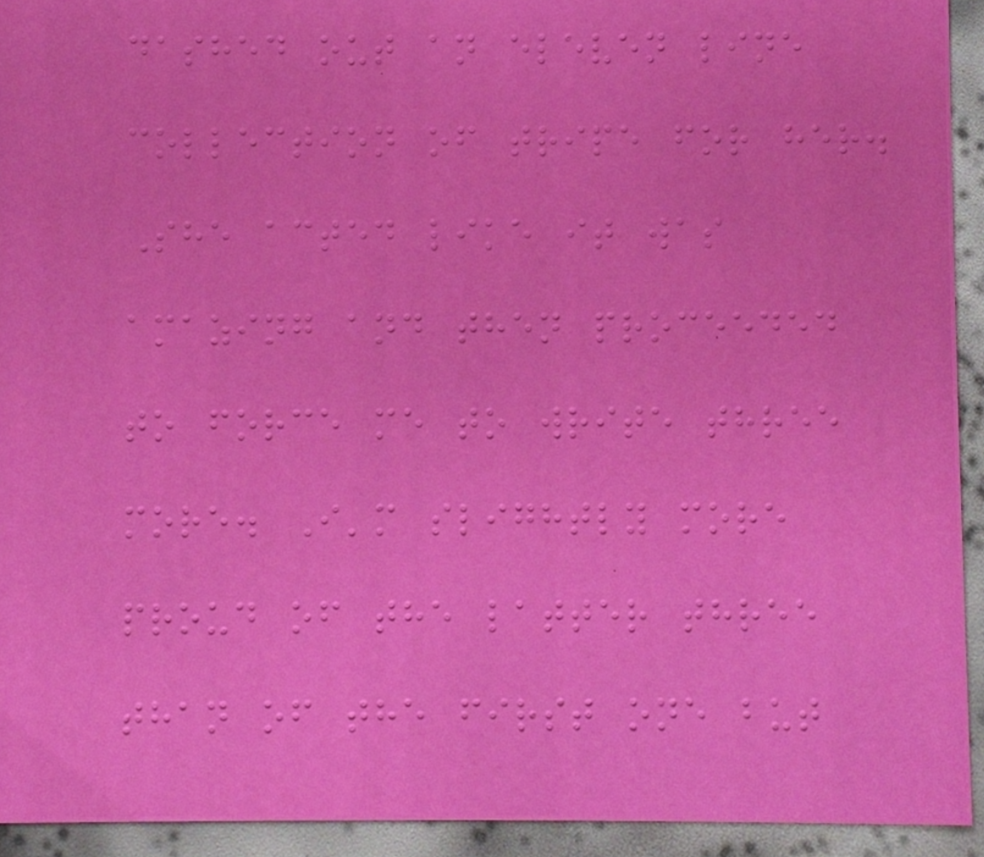dashed out an eleven line
collection of tripe for her.
She acted like it was
amazing and then proceeded
to force me to write three
more. I'm slightly more
proud of the latter three
than of the first one but
